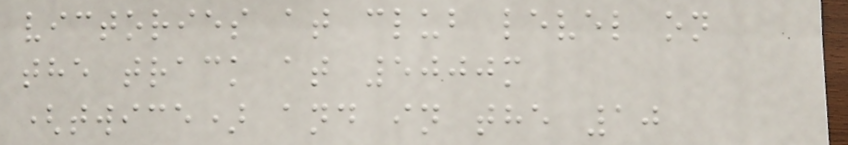victories at club level on
the track at 5000m
(twice) and in the 10
